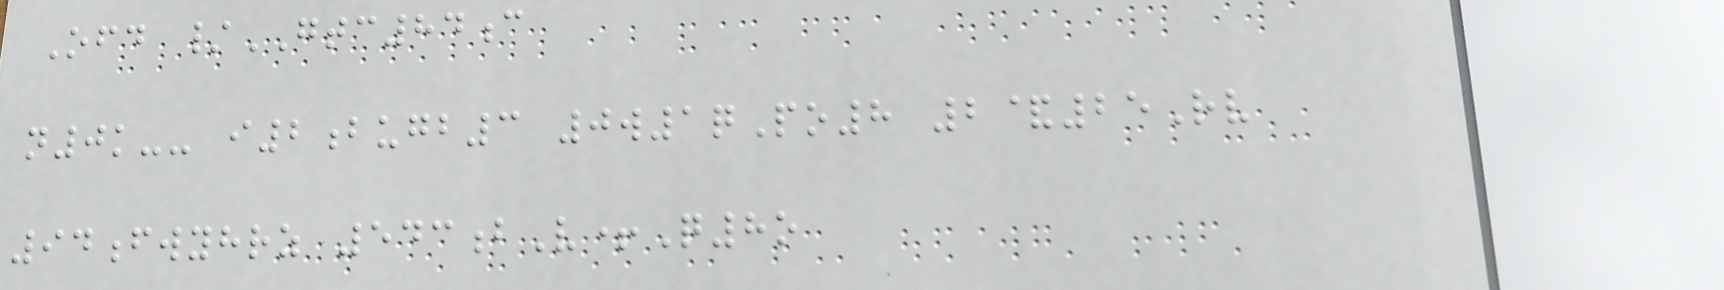Ofd /GTC84c
n0k-- i2bugb3 0w1qPo8 2&25Rv
94fwyhrz 543bV+Q8o
